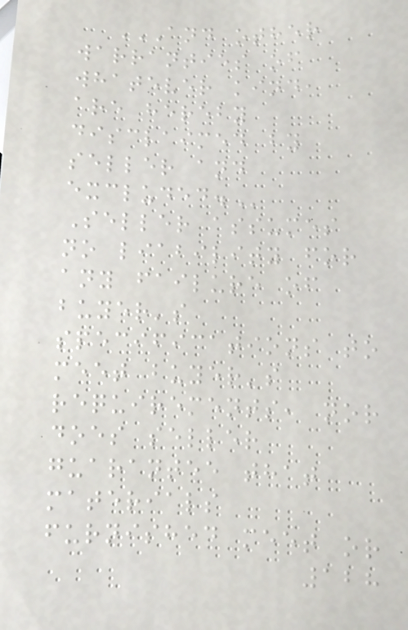AND OTHER
WARRANTIES OF
WHATEVER KIND,
ARE HEREBY
DISCLAIMED BY
SELLER AND
EXCLUDED.
Seller assumes
no liability for
any failure of
buyer's
specifications to
meet buyer's
requirements, nor
does seller
guarantee that
materials
furnished meet or
128
